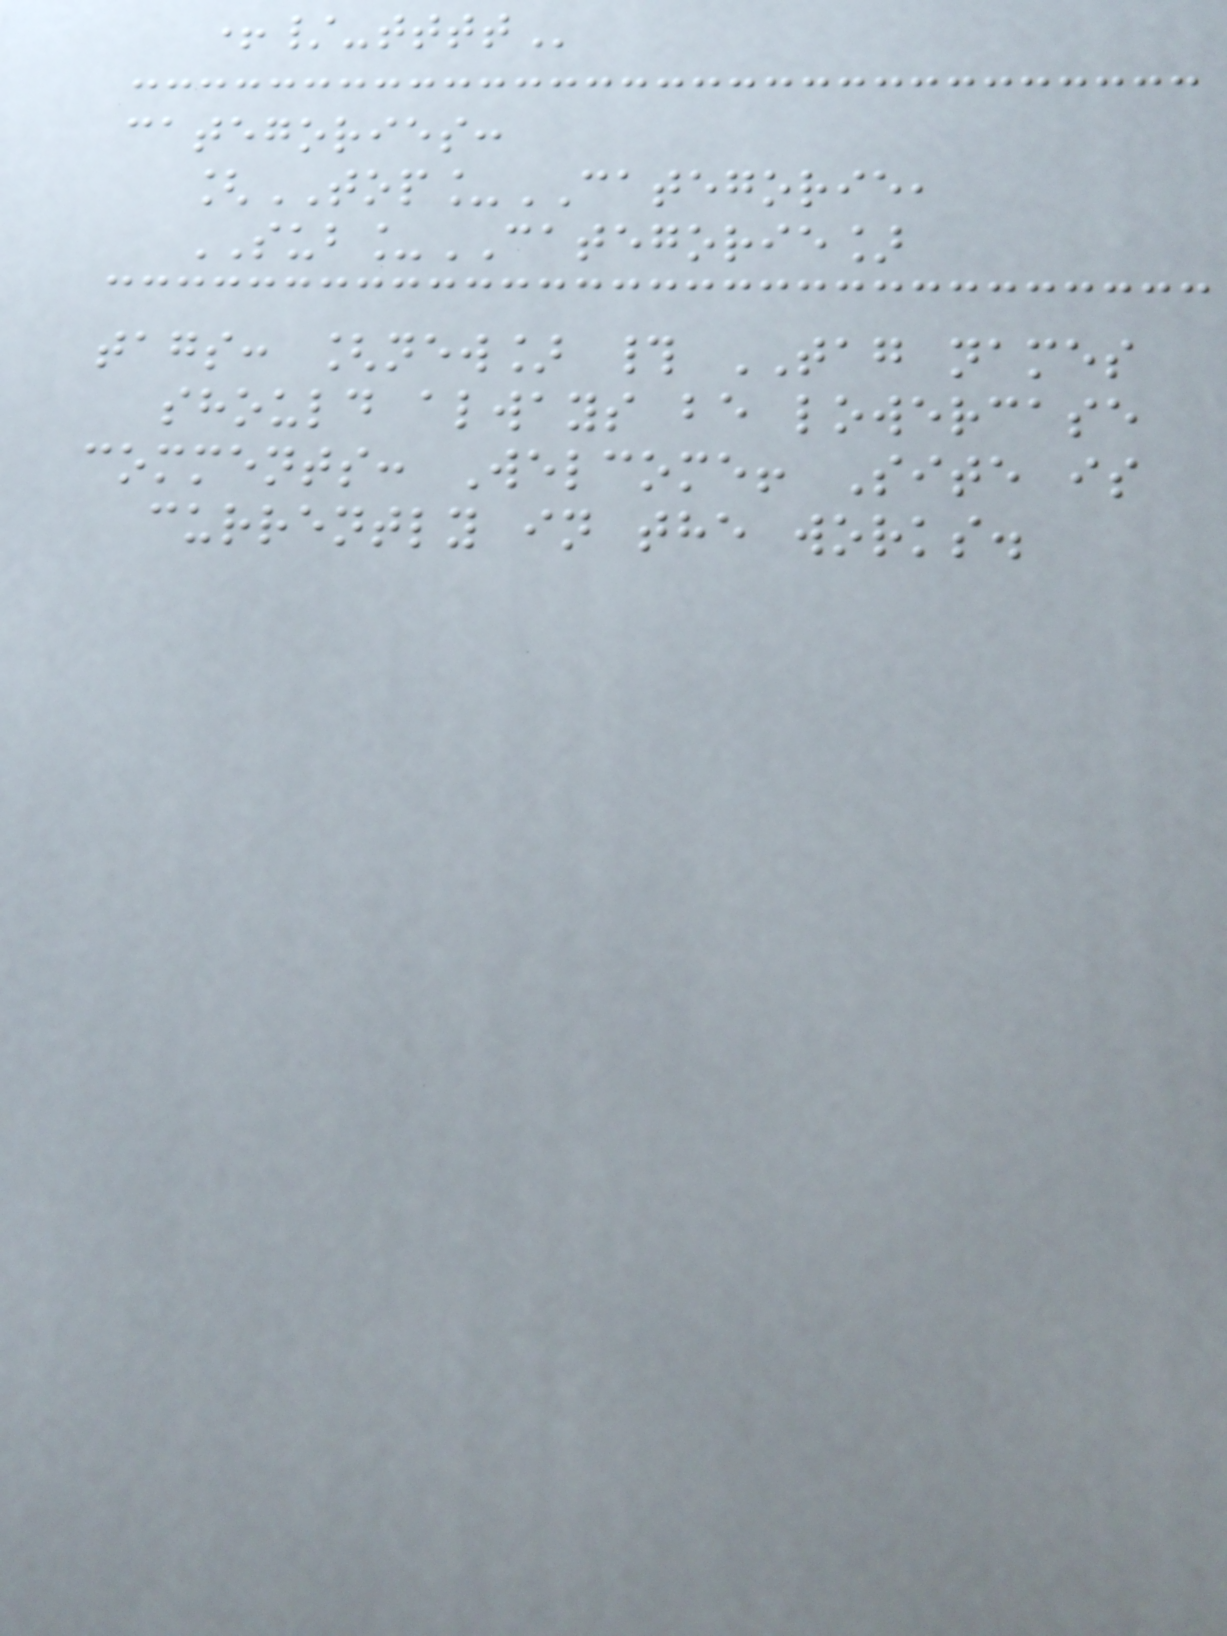categories:
[TOP_CATEGORIE,
SUB_CATEGORIE]
tags: [new] # TAG names
should always be lowercase
comments: Welcome! Site is
currently in the works.
